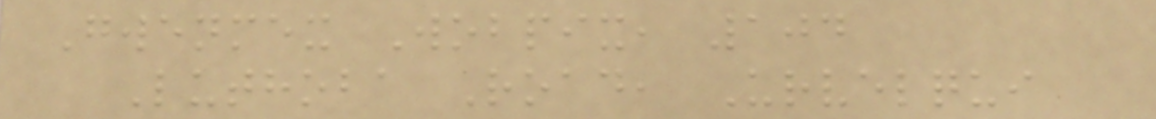Gwenmex Wobpix, 104
Luthoba Road, Urvelqui
